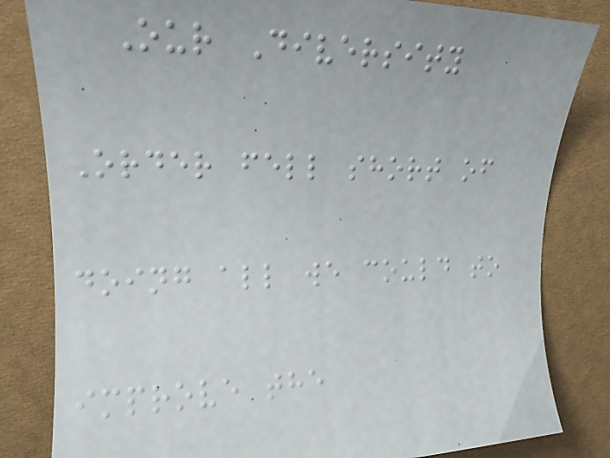Our Diversity
Order fell short of
doing all we could to
improve the
